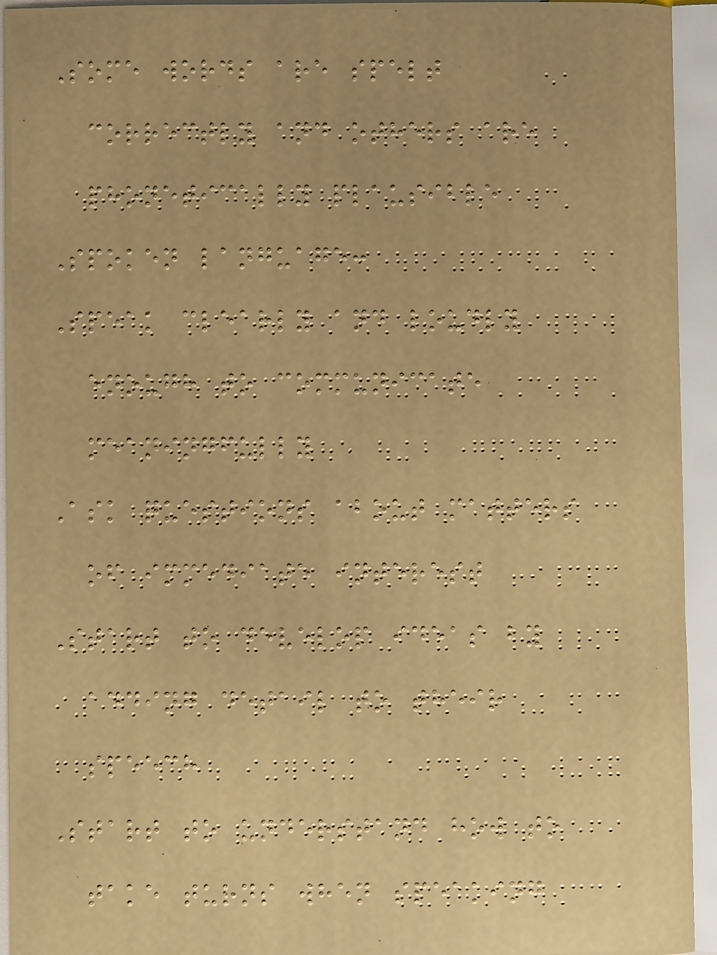Some words are spelt
correctly and others are
phonetically plausible
Spoken language:
Speak clearly and loudly
enough to communicate
meaningfully
Ask questions about matters
of immediate interest
Start to develop ideas by
adding detail to their
speech
Start to understand how to
take turns when speaking
